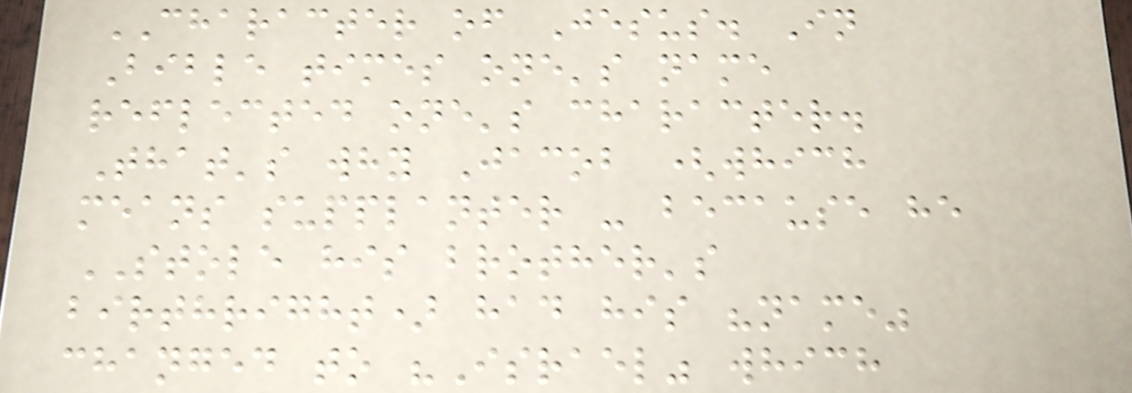CHARACTER of Jesus. In
Bible times one's name
reflected one's character.
That's why Jacob (which
means supplanter - because he
STOLE his brother's
birthright) had his "name"
changed to "Israel" which
